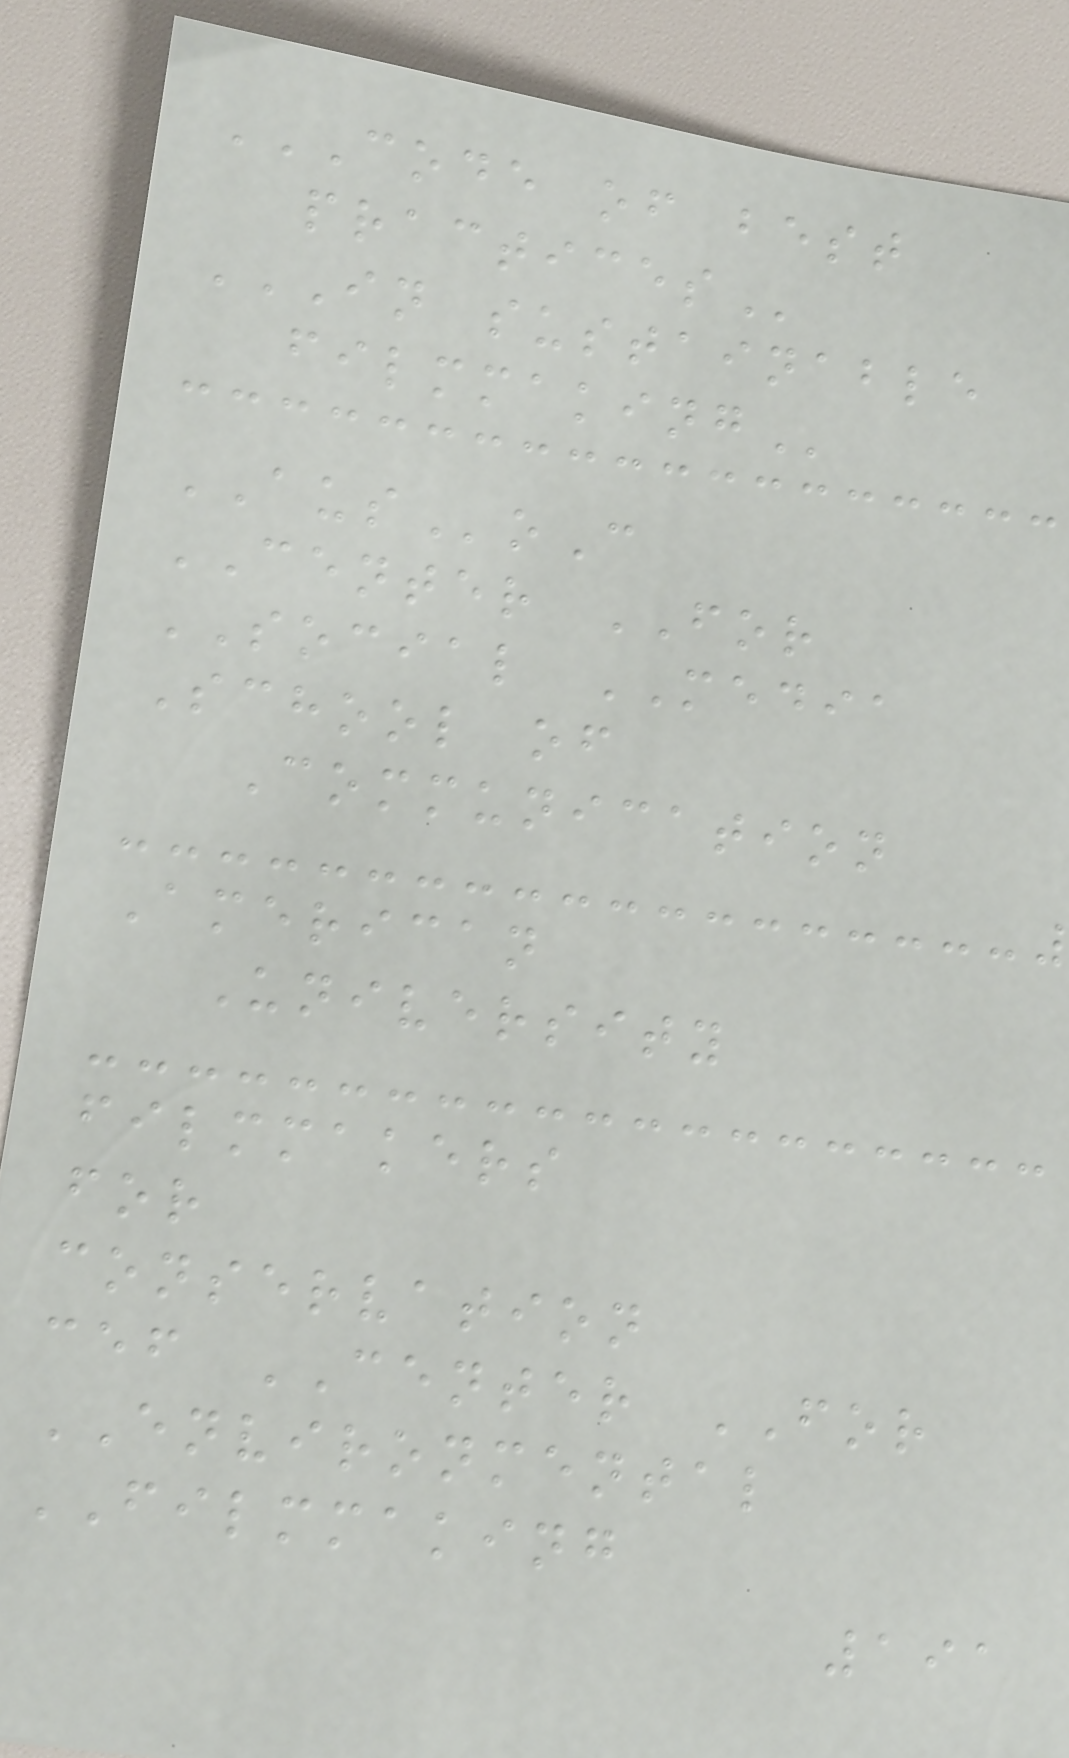CODE OF BEST
PRACTICES
IN SUSTAINABLE
FILMMAKING
AUSoC
CENTER FOR
SOCIAL MEDIA
School of
Communication
American
University
filmmakers
for
conservation
cef CENTER FOR
ENVIRONMENTAL
FILMMAKING
191
